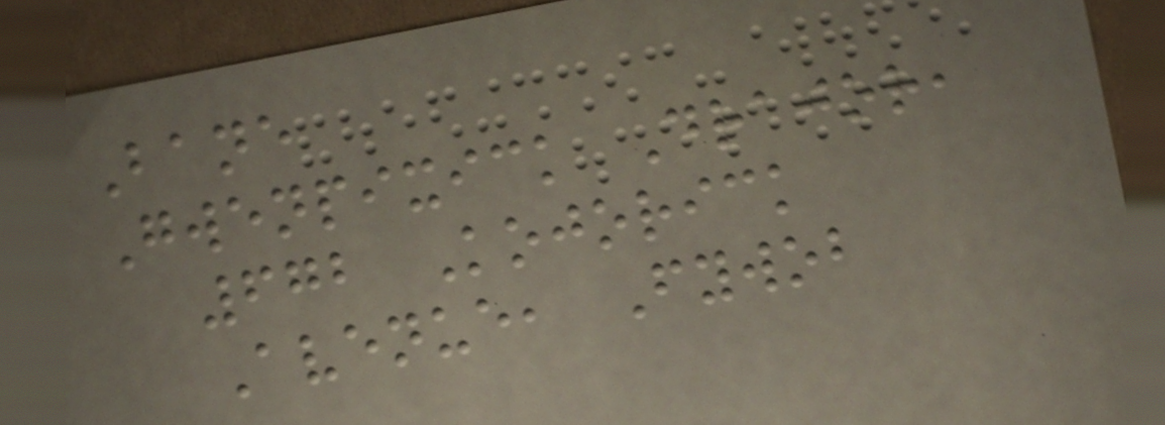Bane
Gwenpixick Drajor,
672 Kojorick
Avenue, Fywob
